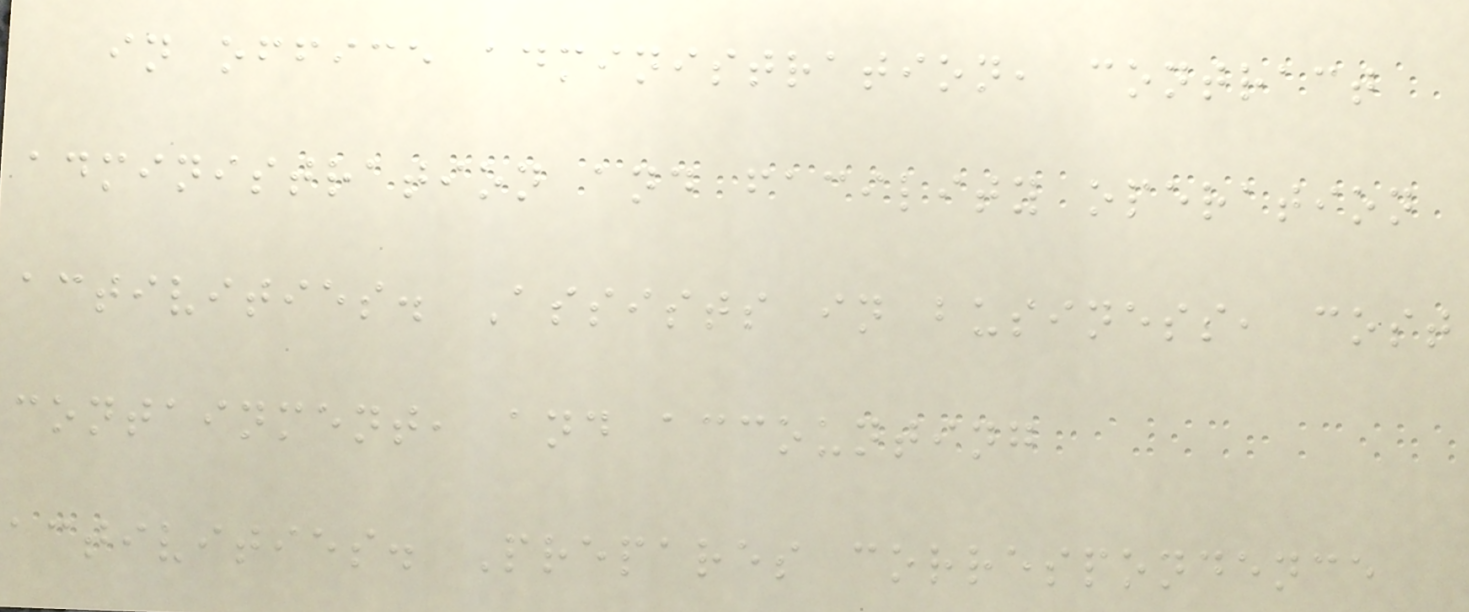in office administration, contract
administration and facility operation
activities. Assists in business, cost
containment, and accounting
activities. Prepares correspondence
